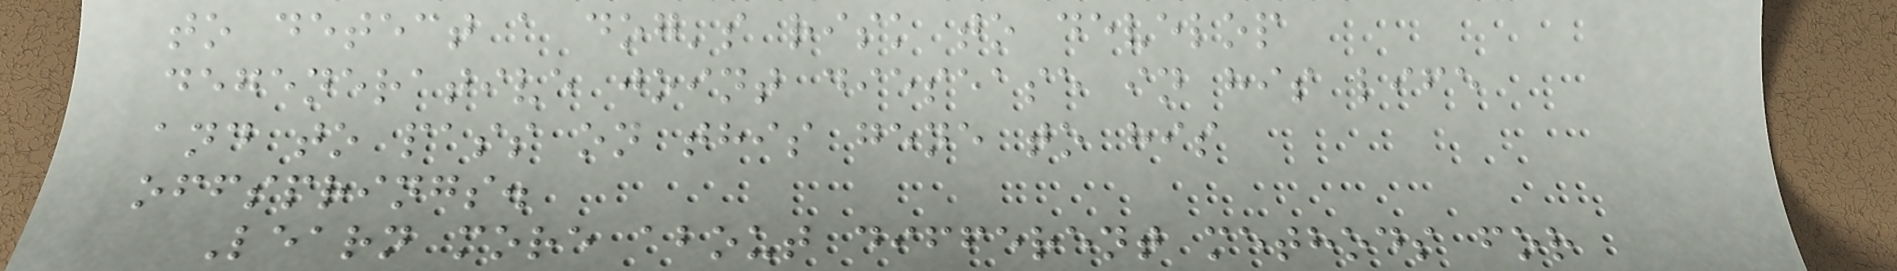to detect a dog's risk to develop
degenerative joint diesease in his life
and to pass on this gene to his
offsprings.
Learn more about different methods for
